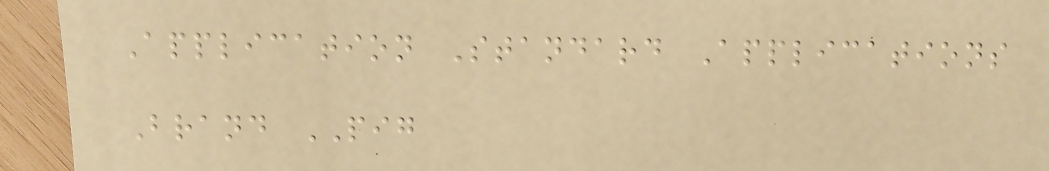Application Standard Applications
Brand PIG
